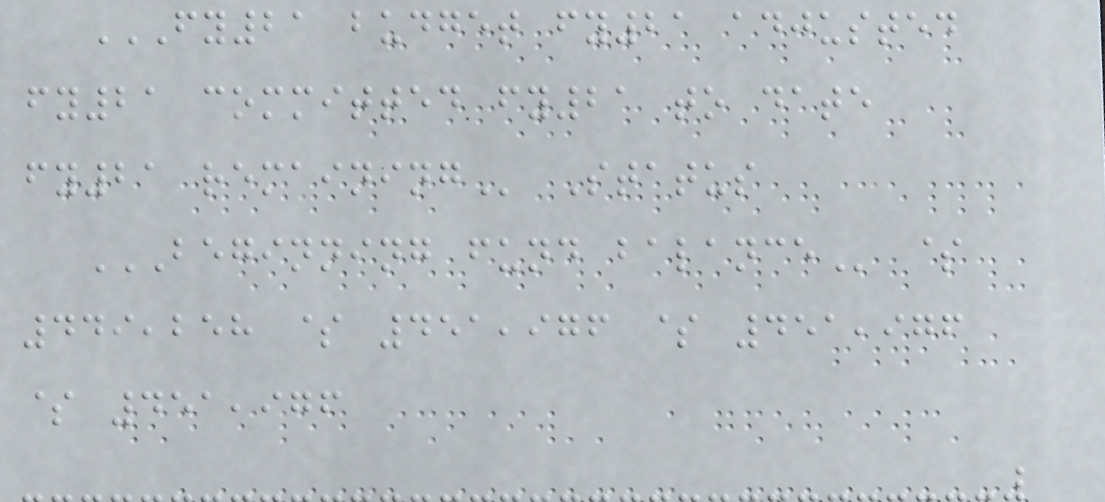FY21 BUDGET FY21 ADJUSTED
FY21 COMMITTED FY21 TO DATE
FY21 REMAINING Status
BEGINNING FUND BALANCE $
449,258 $ 451,976 $ 451,976
$ 451,976
